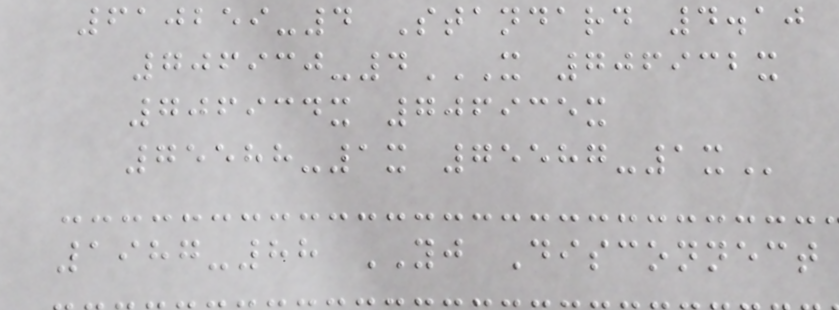610259-4 Standard 4.10
706930-4X 706932X
706934X 706935X
75588-1X 75587-1X
1987-88 YJ Disconnect
